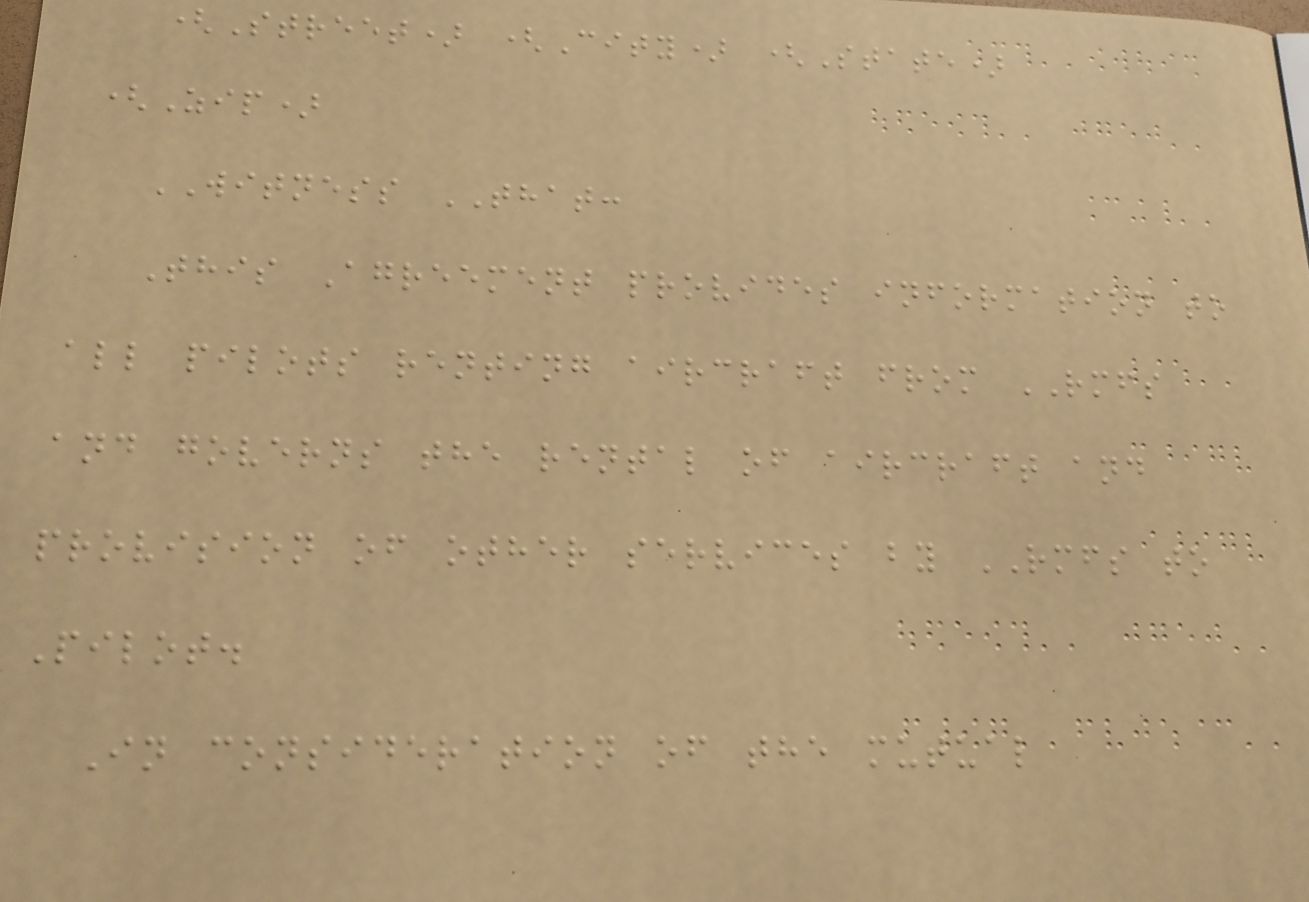(Street) (City) (State)
(Zip)
WITNESS THAT:
This Agreement provides information to
all pilots renting aircraft from RMFS
and governs the rental of aircraft and
provision of other services by RMFS to
Pilot.
In consideration of the mutual
